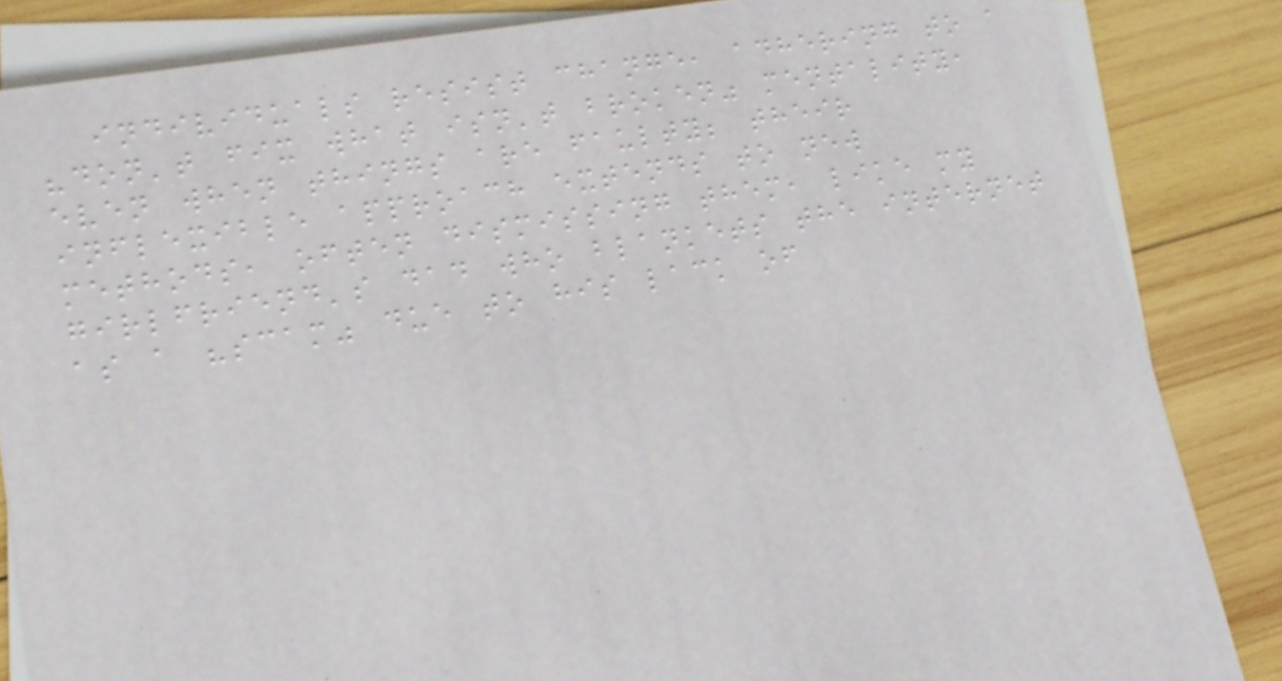individuals resist change, adhering to a
"don't fix what isn't broken" mentality,
even when things are faulty; their
inflexible approach extends to new
methods, often dismissing them, like my
girlfriend's dad who blankets the internet
as a "scam" due to his lack of
